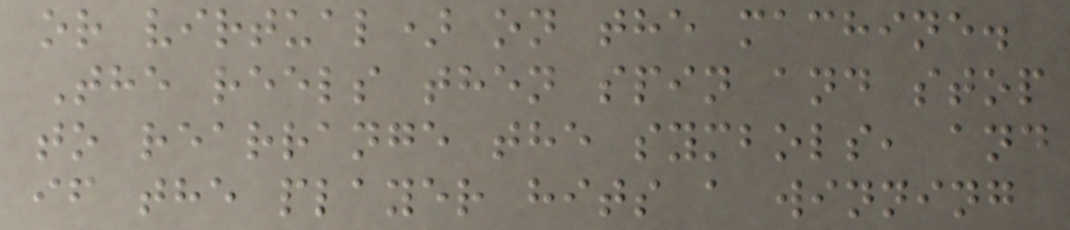or virtual) on the machine.
The reels then spin and stop
to rearrange the symbols, and
if the player hits a winning
